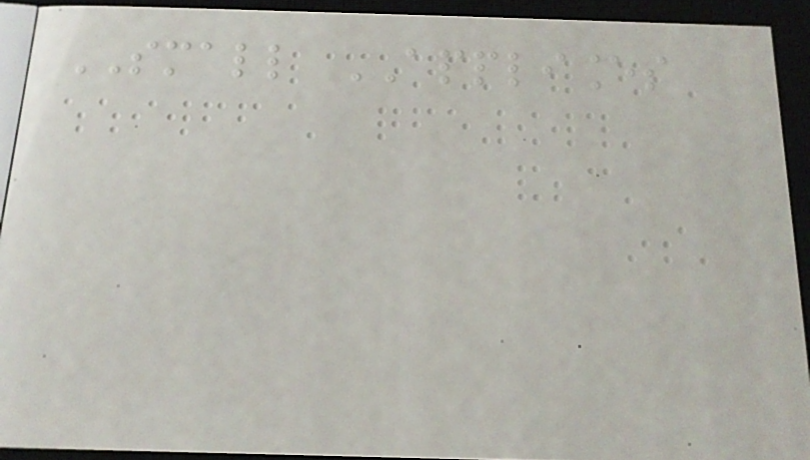SMALL APPLIANCES
